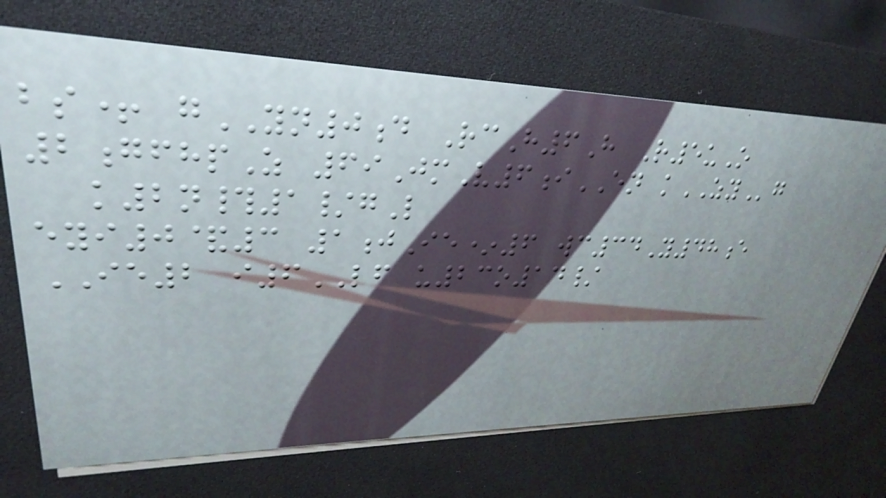bs+ gYN0d RcH6H R5uO
2gfhpZ 69JmV6iEN kZYg
k2n#1/gL
eyi0&3 1jIe*6 wc34Y48e
IE2 i6LF u23o14/
